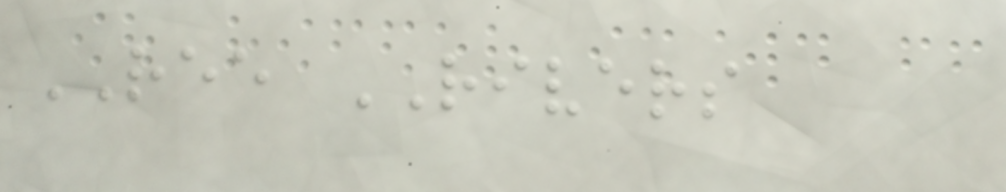REE RIVERS
